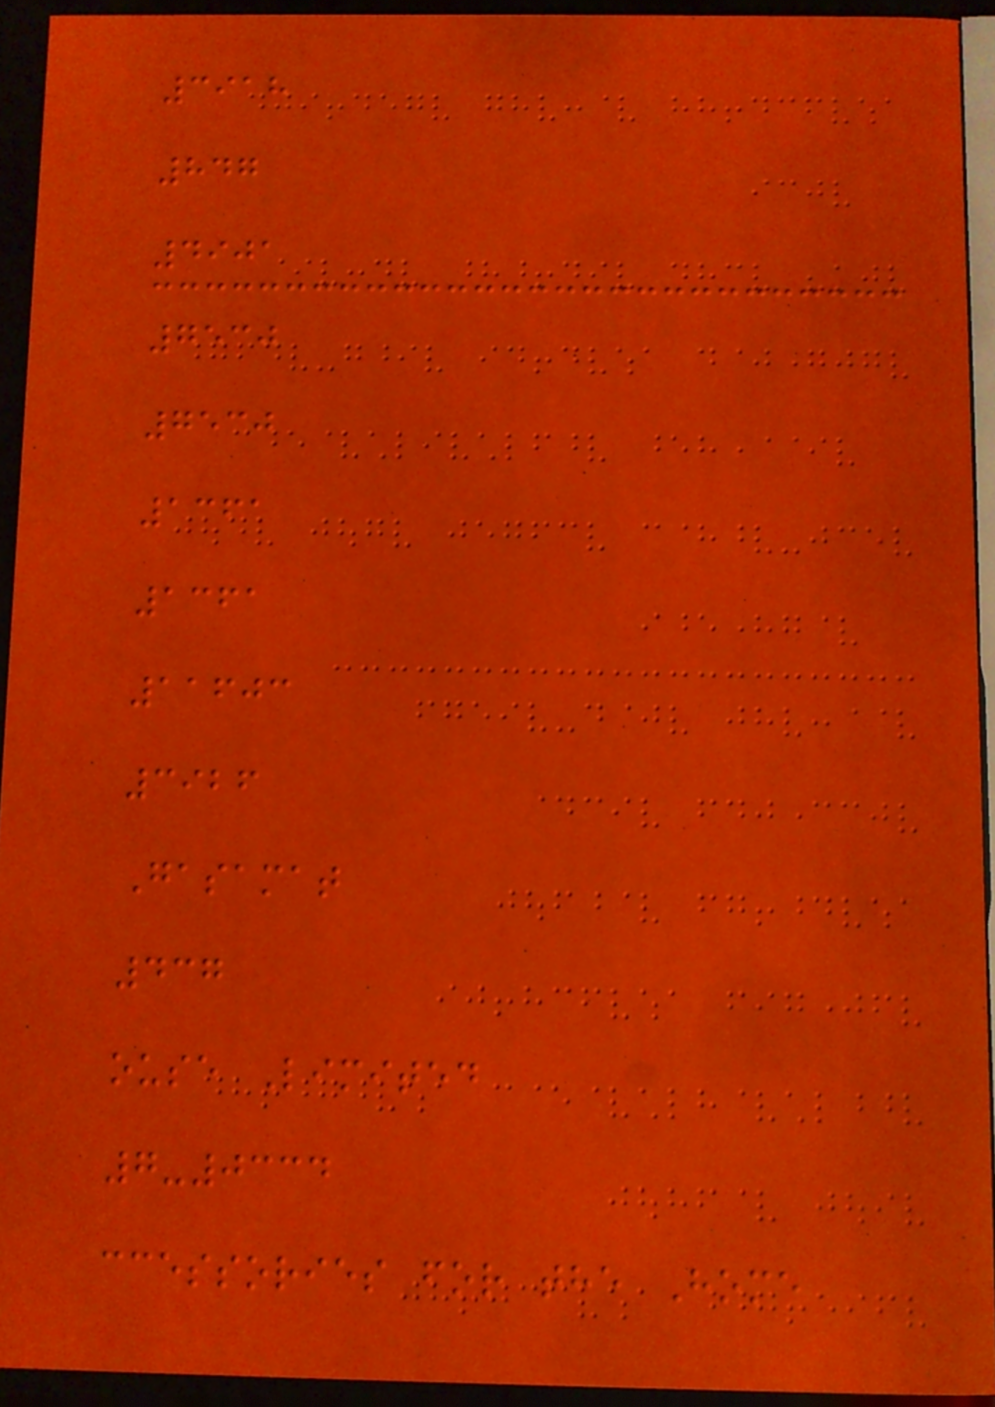3918
847
4901
7530
7530
1361
1361
11603
3926
Gasamat
437
ouse Limited
7-0334
ccessories for the Home
